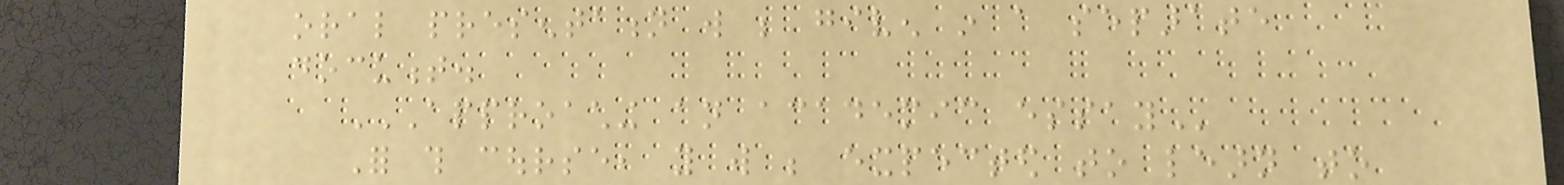oral presentation will be given in a separate
document.
APPROACHING AN ACADEMIC ESSAY
For this course, you will be expected to learn to
